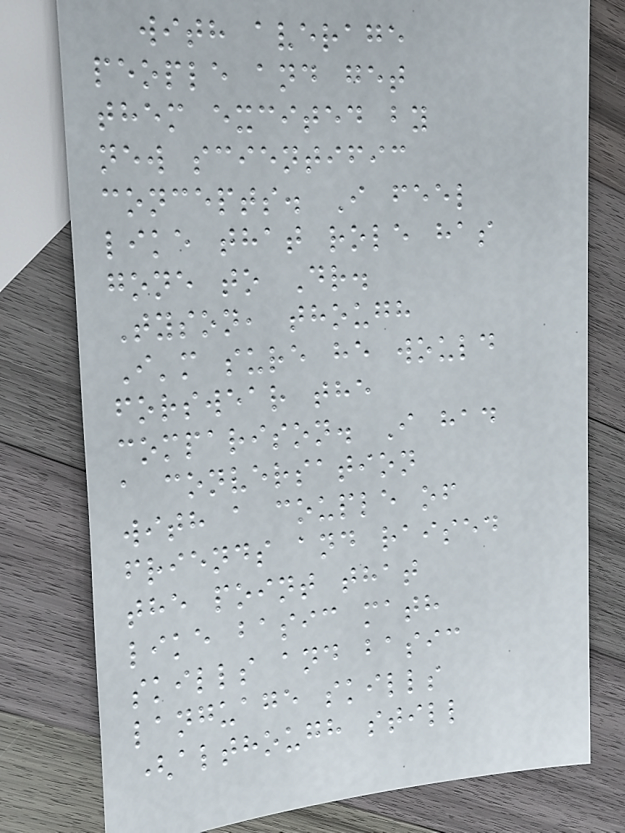with average
people and get
them excited by
new scientific
concepts. I feel
like that role has
gone to Dr.
Tyson, though
I'm sure he would
forswear the
comparison. I had
a conversation
with a couple of
friends and raised
the point that
like basic math
skills and basic
language skills
(although still
